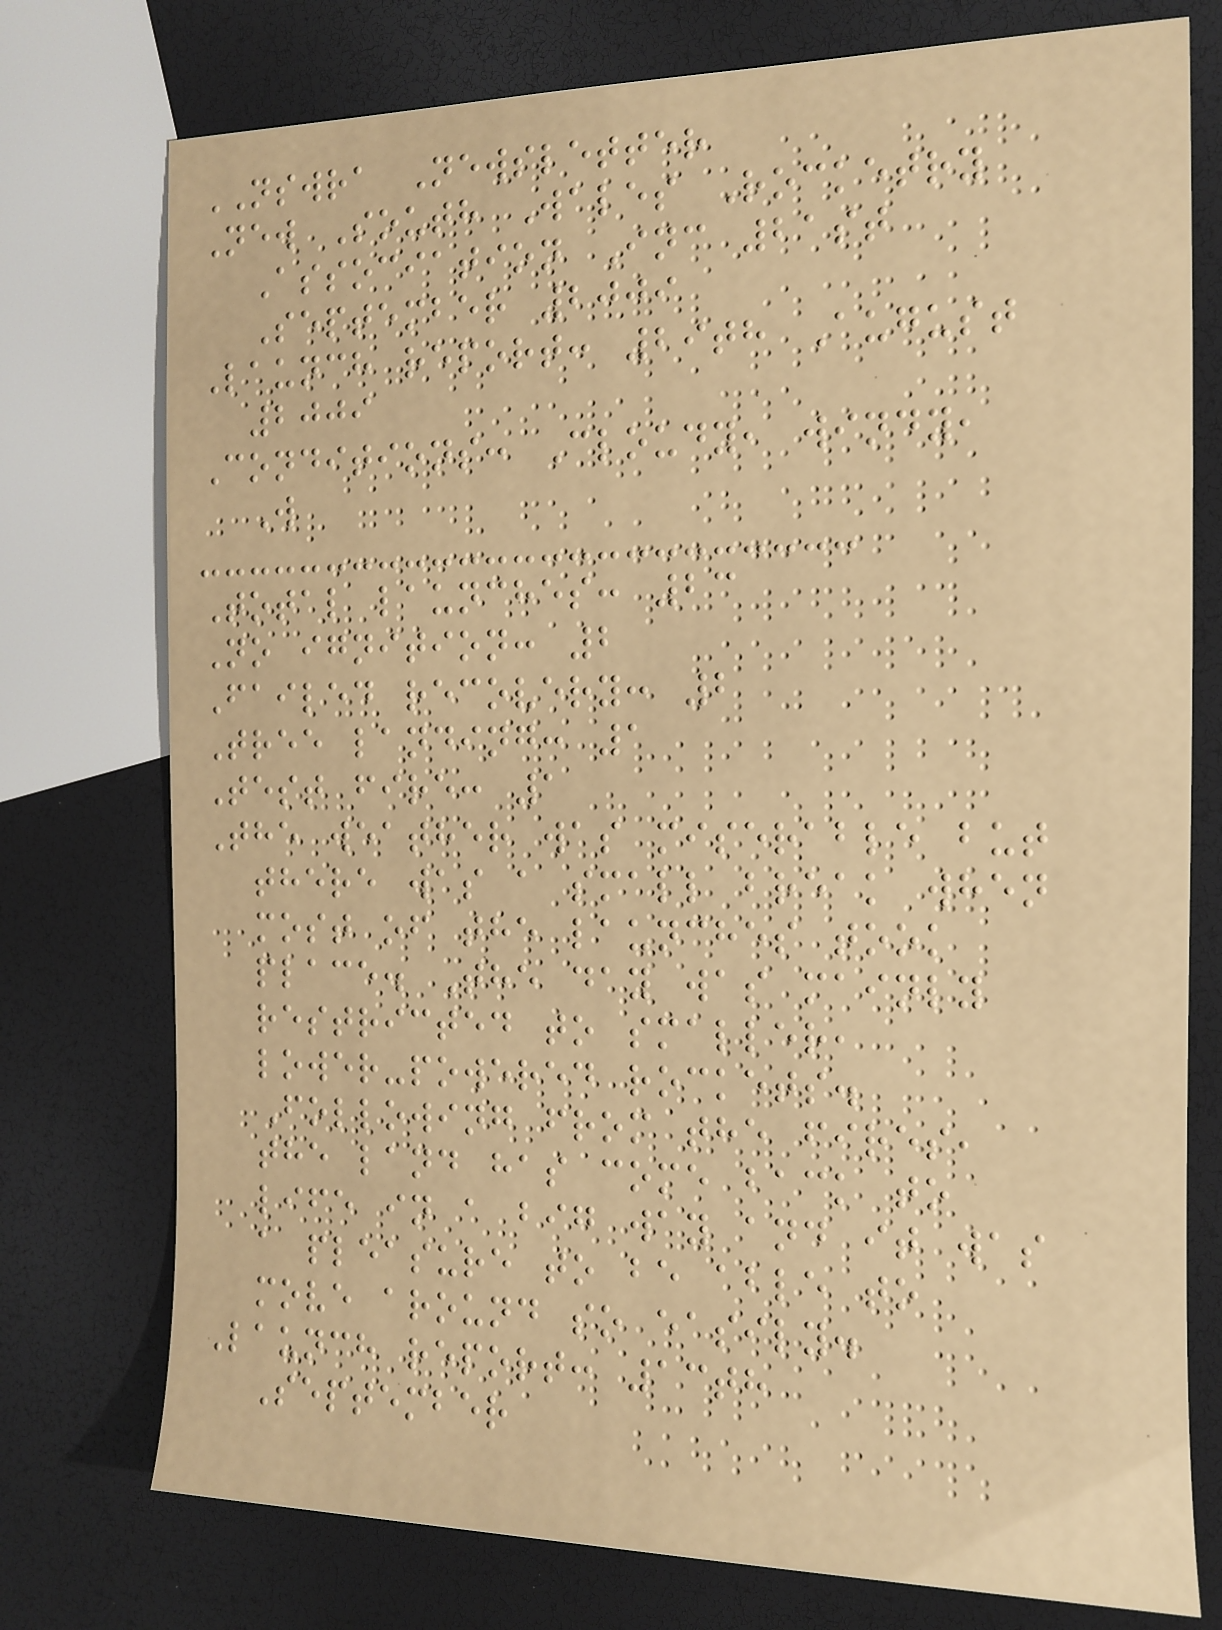NSWRA Newsletter
New South Wales Rocketry
Association Inc 21st
September 2009
Launch report: 29th August
2009
Conditions: Cloudy, windy,
W
Total launches: 23
No ignition: 2
Failed recovery: 2
Tree landing: 1
Test fire: 1
The weather was miserable but
there was a small break when
most of the launches took
place. The day was mainly
restricted to smaller,
lower-powered rockets.
Following from the fires,
the land has come back to
life in a big way and it was
a pleasure to be able to
move around so easily.
Launch report: 13th
September
